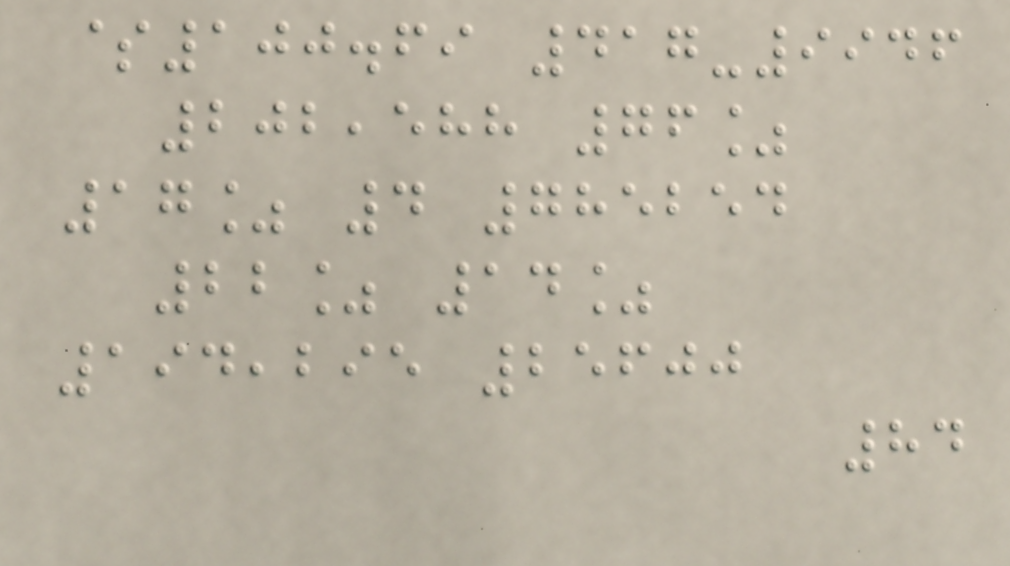$100.69 417-9946
202,588 76%
17% 4 785254
22% 14%
194,295 25600
84
